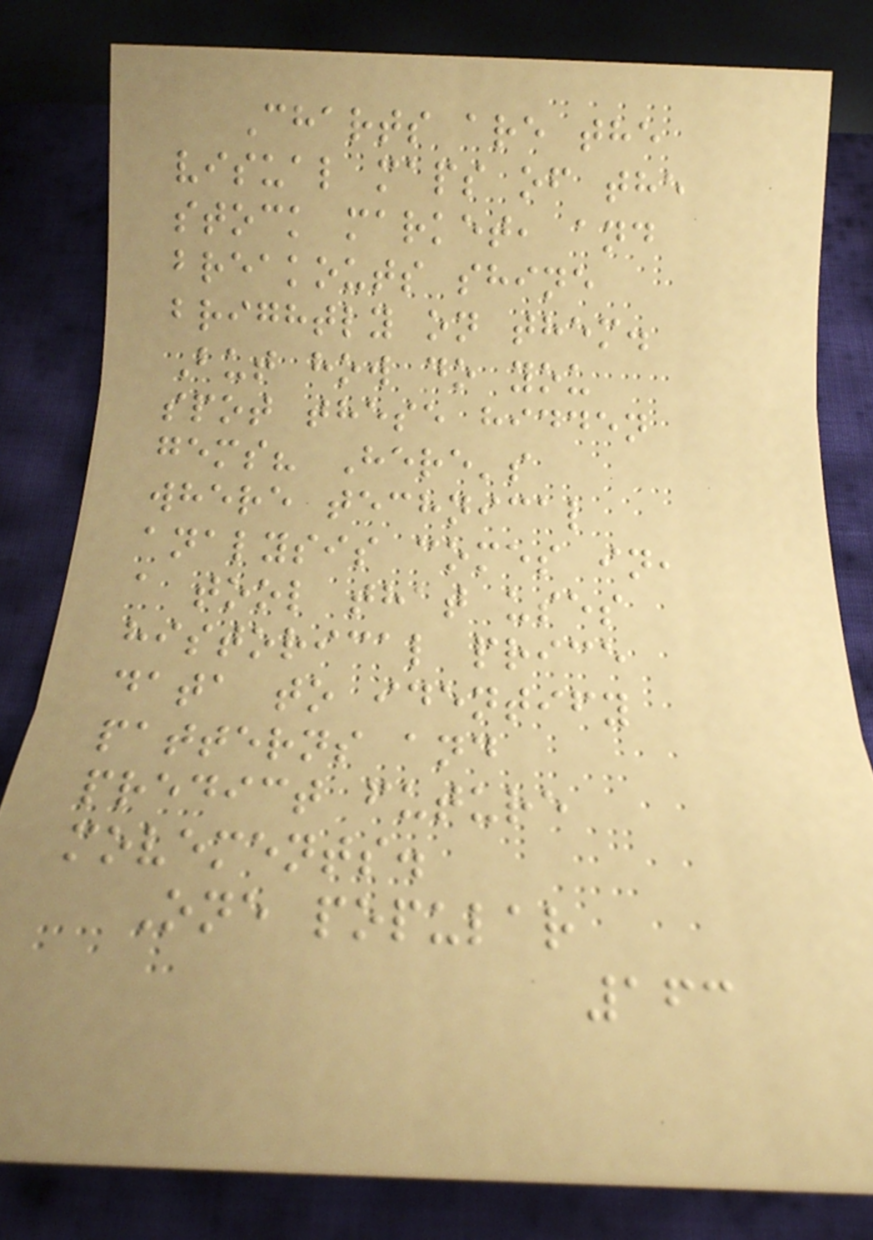Charts are the
visual maps of the
stock market, and
breakouts shine
brightly on them.
But how do you
spot these hidden
gems? Here's
where technical
analysis comes in,
a tool that uses
historical price
data to identify
patterns and
predict future
movements.
One popular
163
